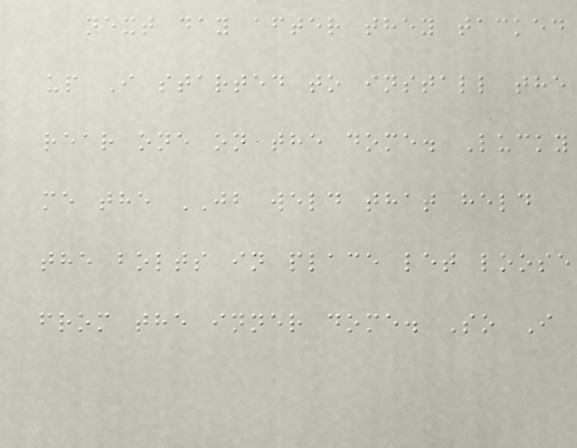next day after they tacked
up I started to install the
rear one on the dome. Lucky
me the JB weld that held
the bolts in place let loose
from the inner dome. So I
